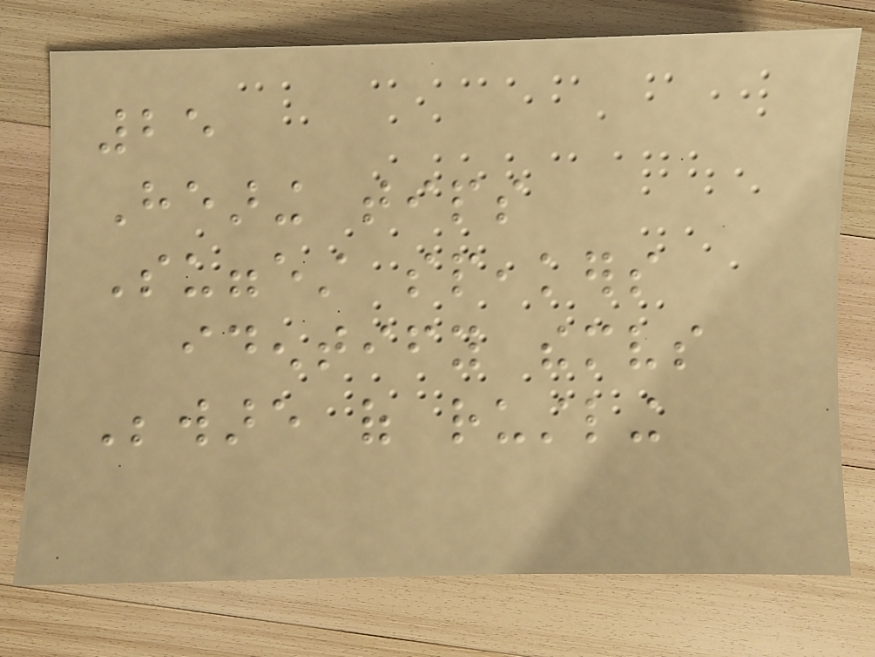25
Hearing tips
Suggest speakers
identify themselves
Beware of rustling
